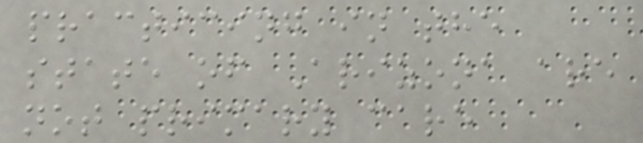practicing in the
state of Arizona are
not primary care
